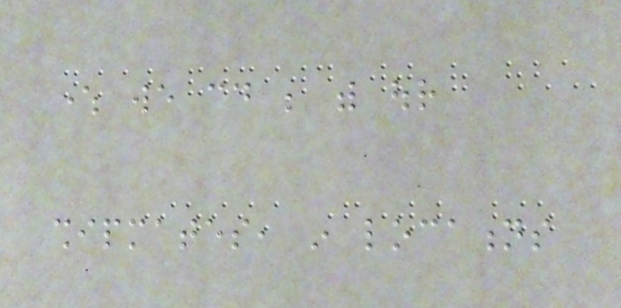where we could be with our
shipmates, in locations
